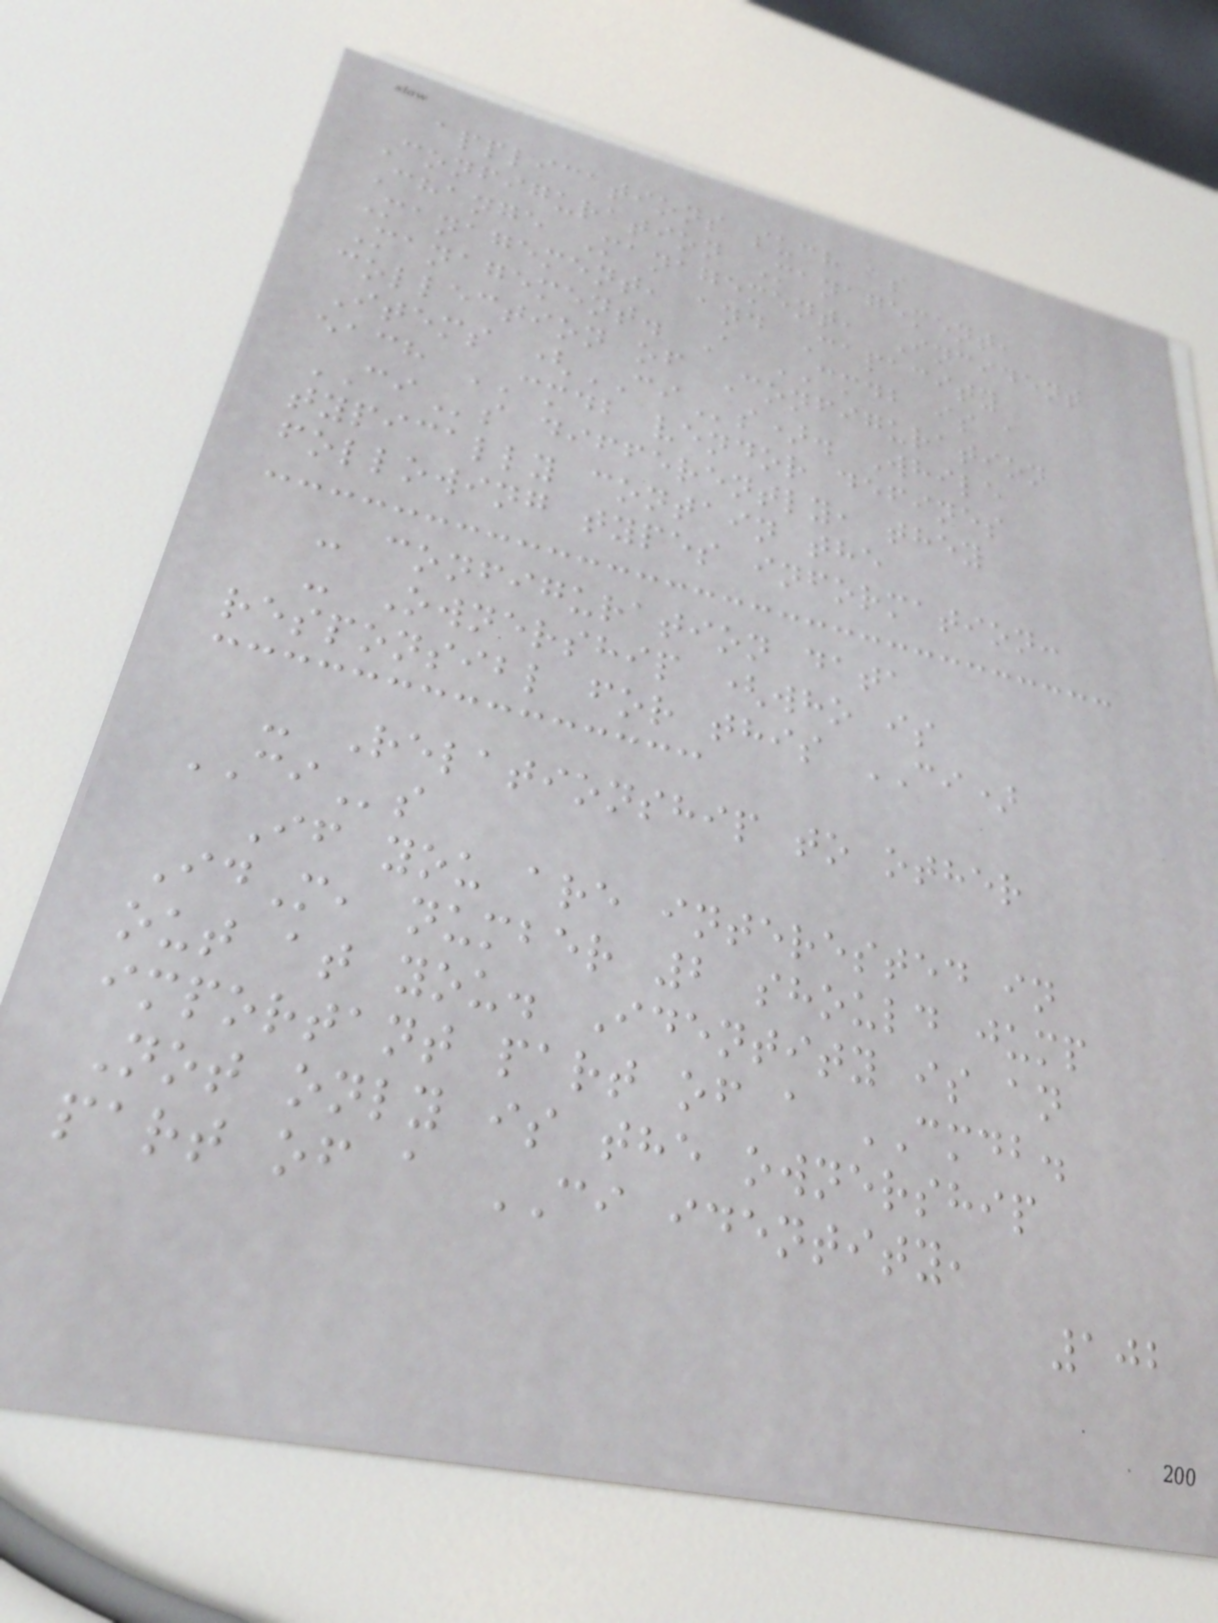applications such as
Configuration Management,
Change Management, Incident
Management, and Capacity
Management. A CMDB is a
collection of Configuration
Items (CIs). While
each CMDB vendor defines
CIs differently, they
typically contain the
following types information:
- configuration data
- Ownership (who is
responsibl for this CI)
- Relationship to other
CIs
If you are interested in
IdM, number 2 should jump
out at you. Identity is an
important part of a CMDB.
Not only is the ownership
part of a CI identity,
102
